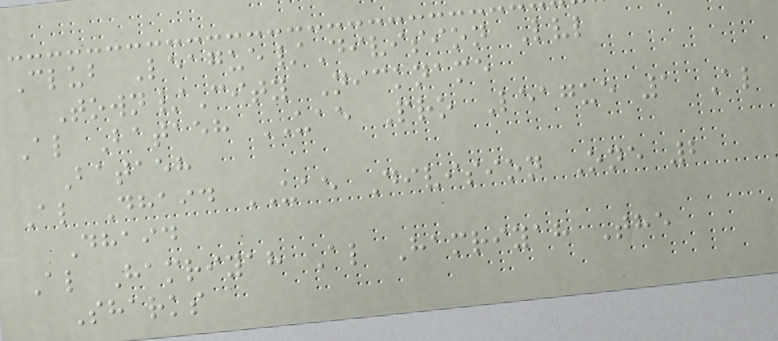Club League/Division Lvl
Town/City Nickname
Al Bataeh UAE Pro League 1 Al
Bataeh
Al Dhaid UAE Division One 2
Dhaid
Al Hamriyah Al Hamriyah The
Sharks
